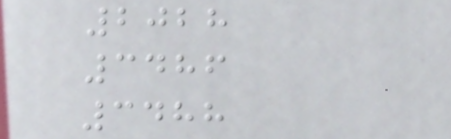2028
3486
3488
